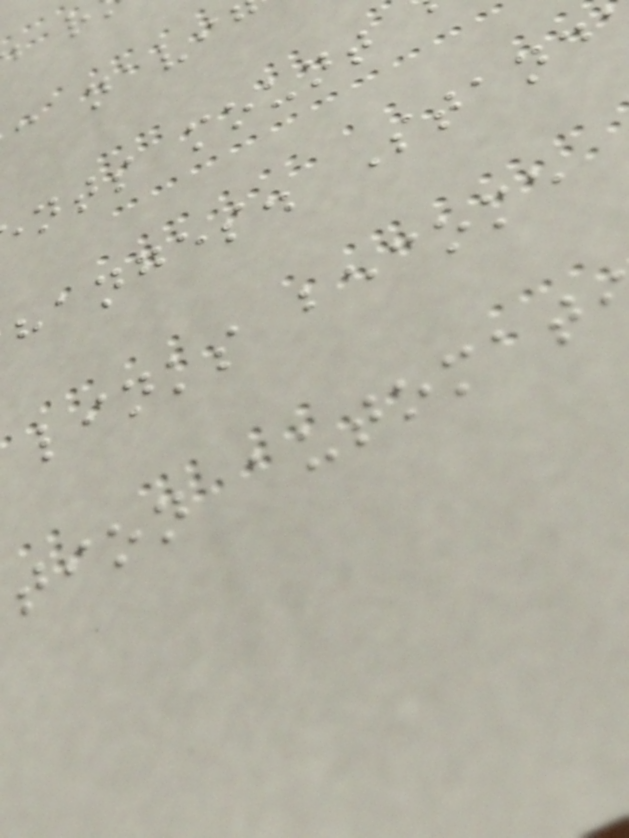c navi
nts mount
hanges. Stand
links become
tion automat
